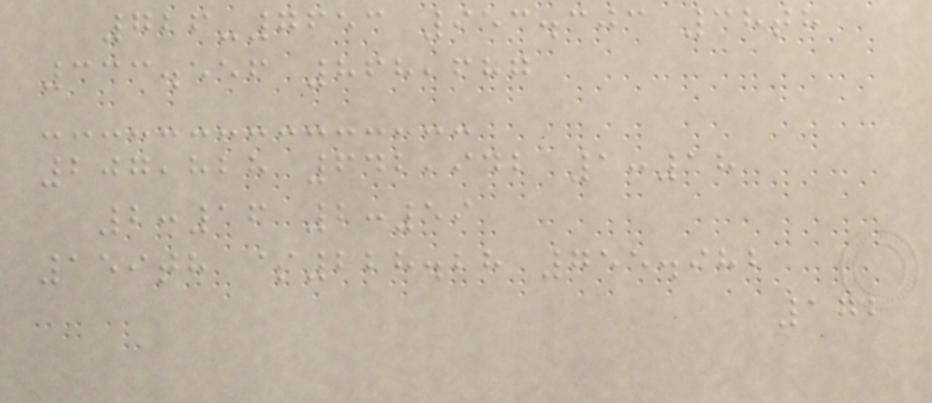726-7653 953.303 38th
333.556 868,687
207,828 642,942 1:18
2:16 2:59
159th $228.28 755.982
172
